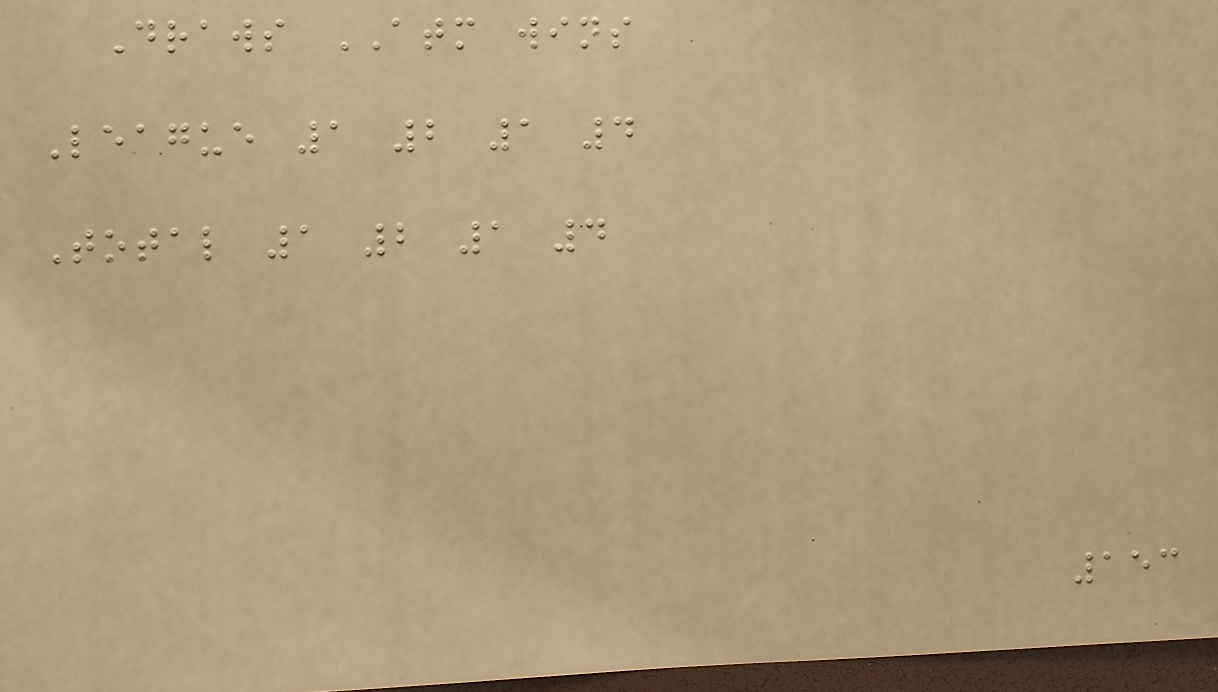Draws ATM wins
League 1 2 1 4
Total 1 2 1 4
153
